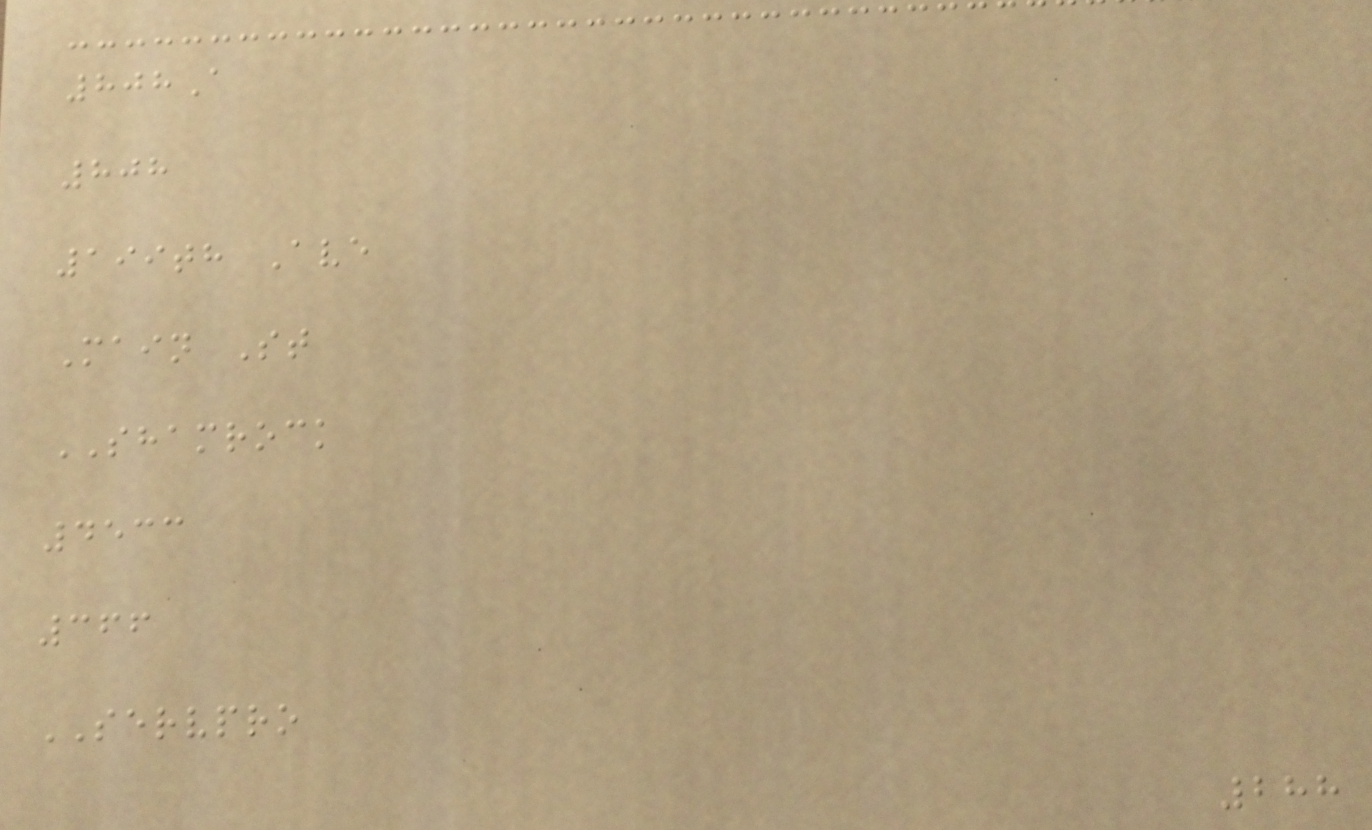808A
808
199th Ave
Main St
SHAMROCK
4533
366
SERVPRO
288
